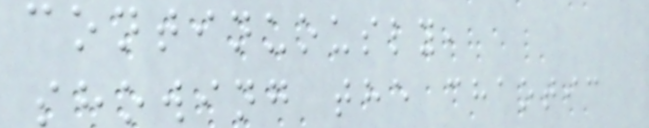continuously,
showing the chaotic
